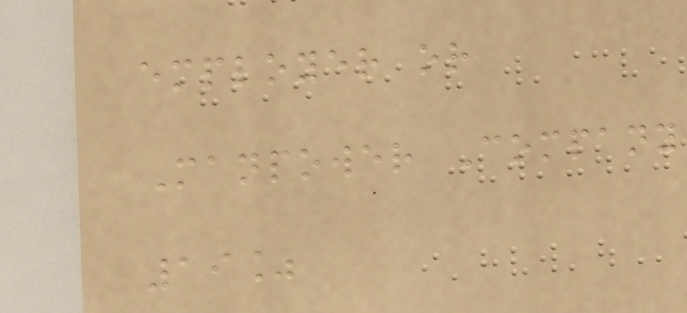employer or
Manpower Company
19%
